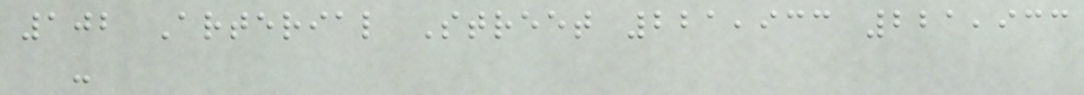102 Arterial Street 221,933 221,933
-
